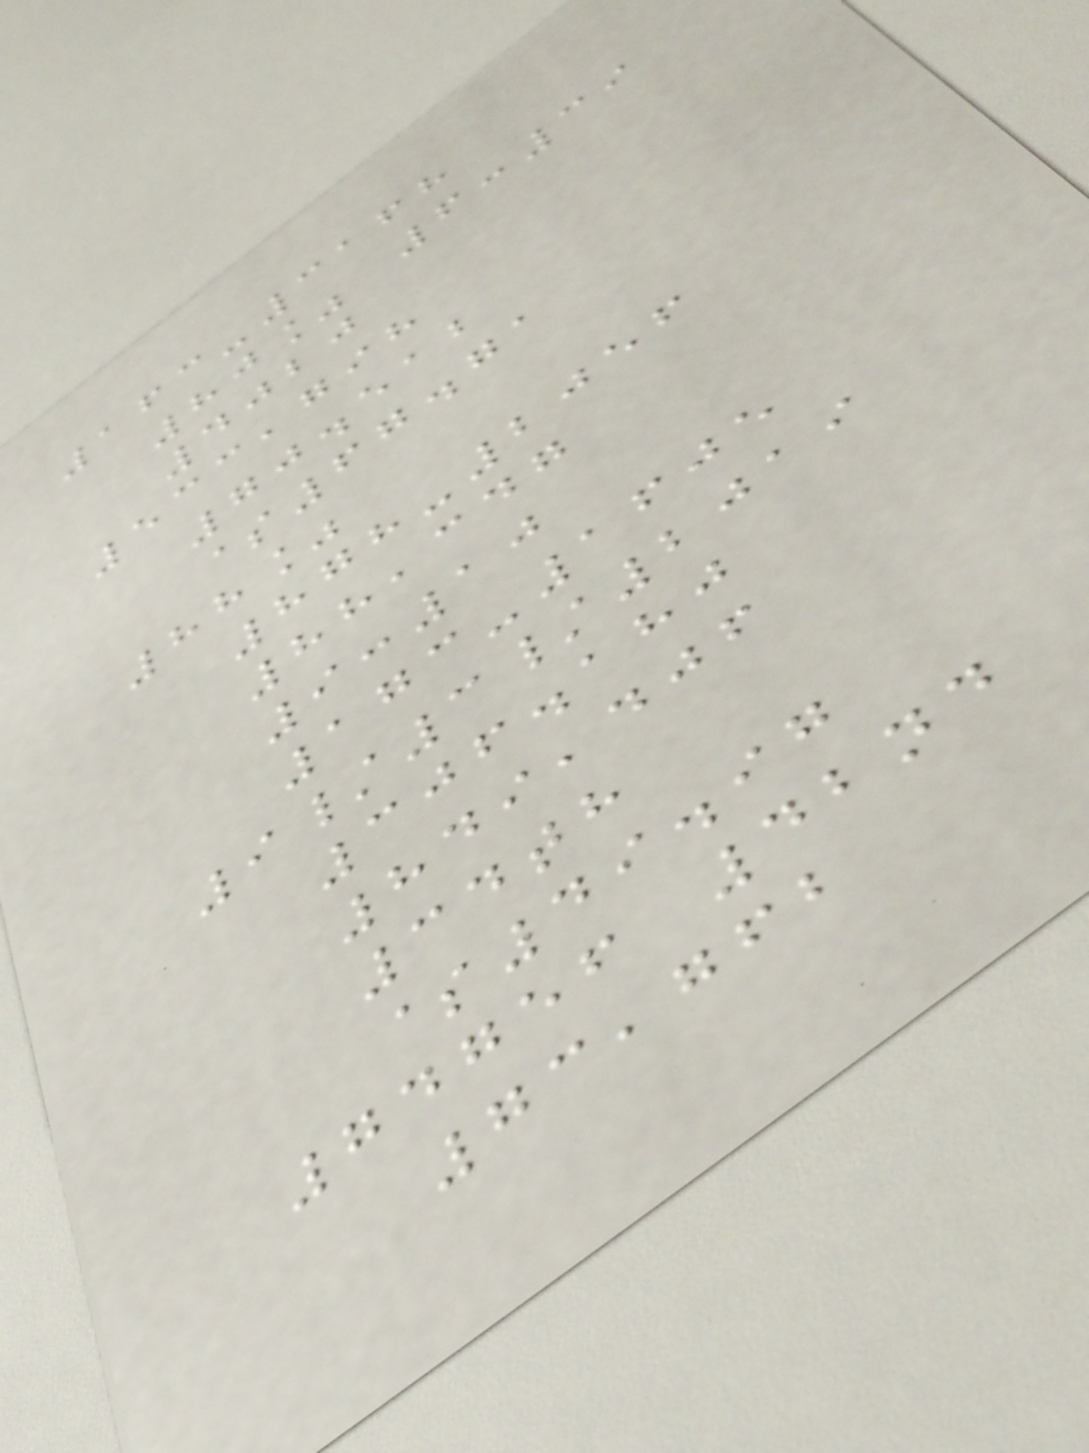163-3168
80% 6:39
4020
533,798
70.512
$67.71
88%
878-2056
88,347
9:10
173-1605
9/3/2019
306.180
849,406
34th
$49.97
74756 42nd
73,762
